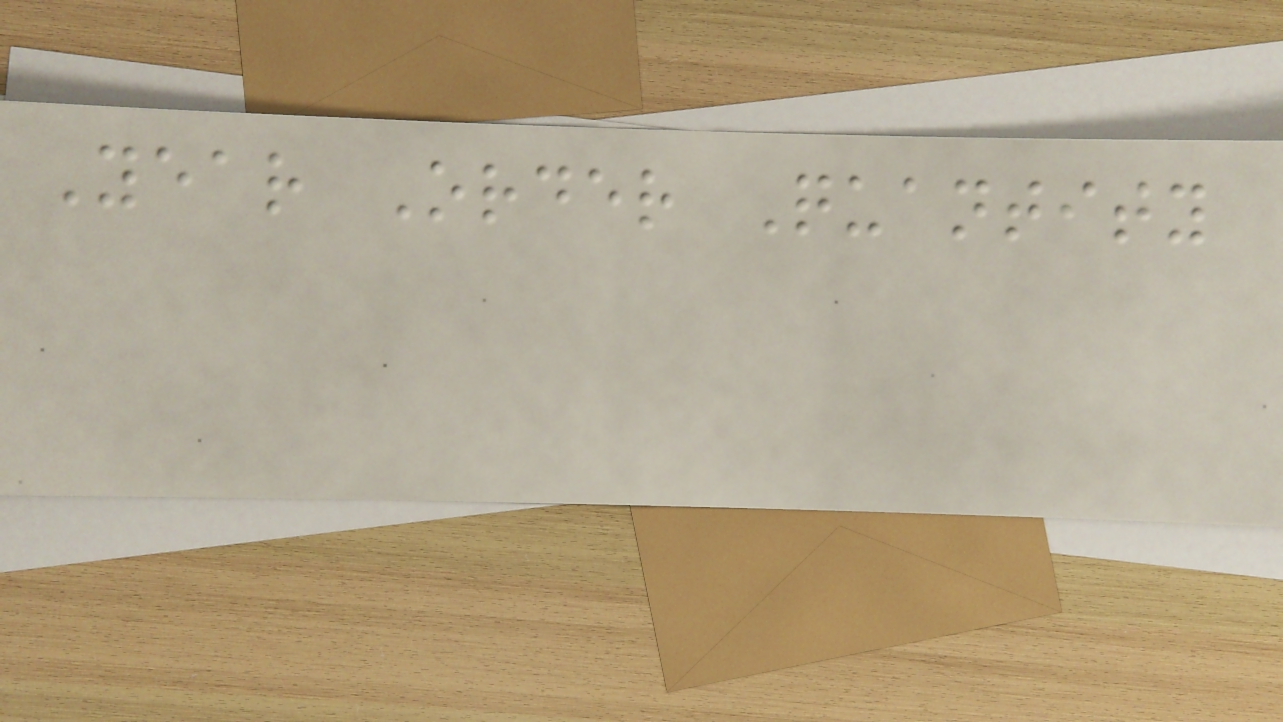Year Order Quantity
